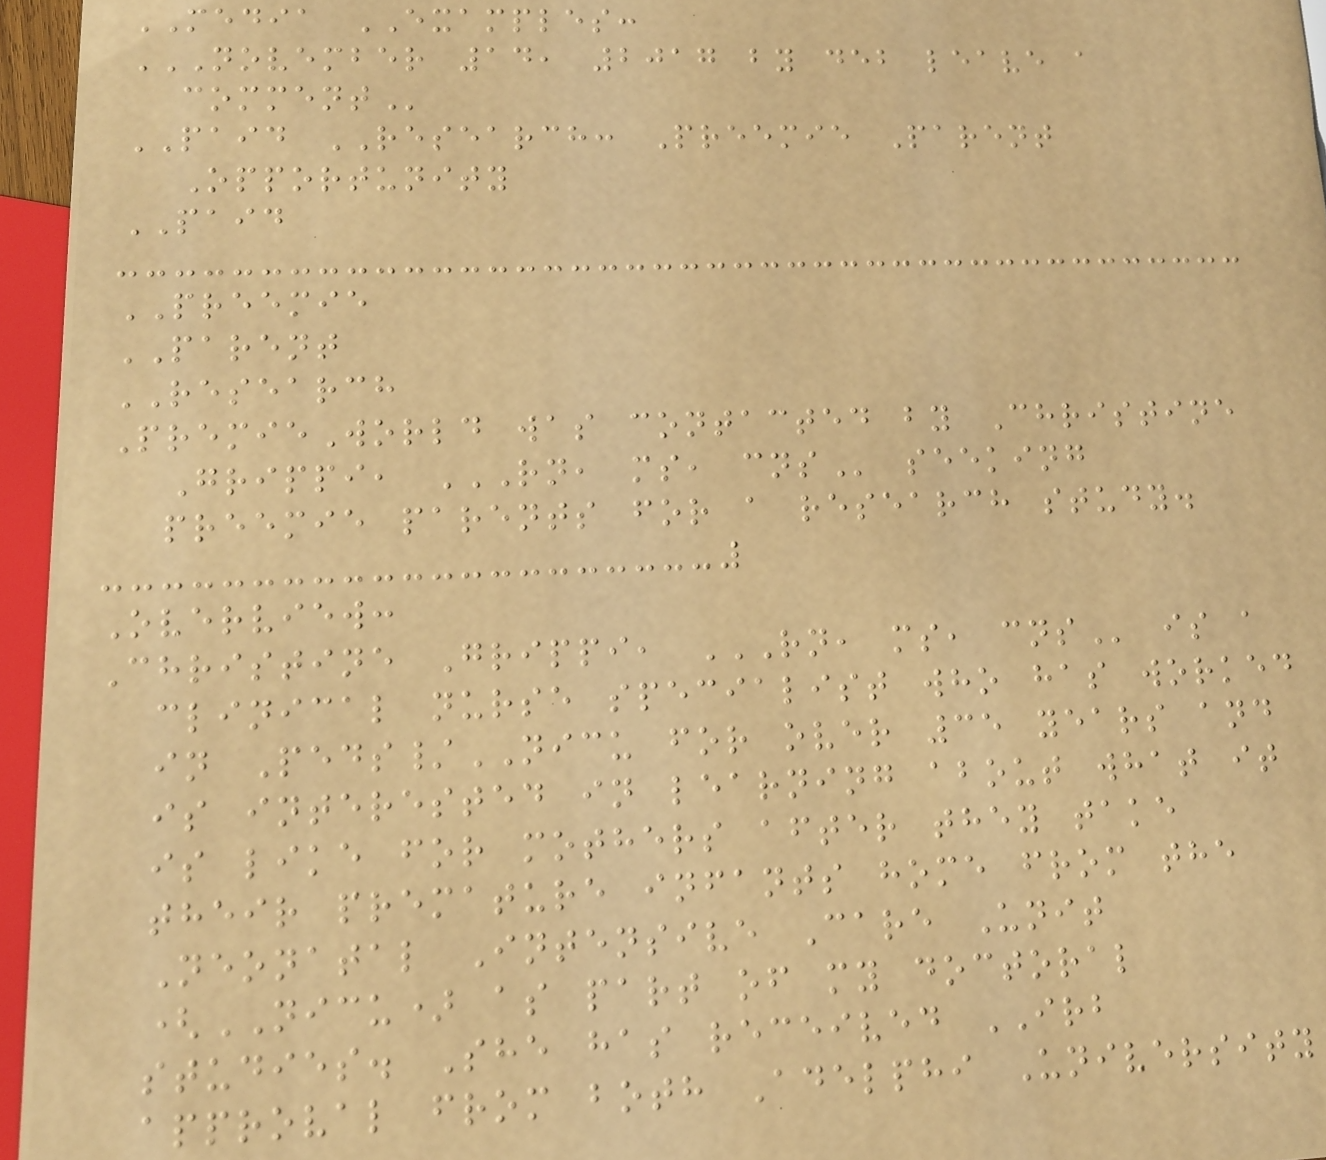MEDIA EXAMPLES:
NOVEMBER 14, 2017 BY DEB LEAVE A
COMMENT
PAID RESEARCH: Preemie Parent
Opportunity
PAID
PREEMIE
PARENT
RESEARCH
PremieWorld was contacted by Christine
Grippi, RN, MS, CNS seeking
preemie parents for a research study.
Overview:
Christine Grippi, RN, MS, CNS is a
clinical nurse specialist who has worked
in Peds/NICU for over 35 years and
is interested in learning about what it
is like for mothers after they take
their premature infants home from the
Neonatal Intensive Care Unit
(NICU) as part of my doctoral
studies. She has received IRB
approval from both Adelphi University
